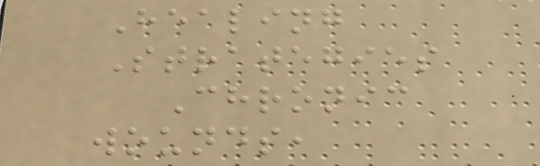Healing
Strategies
Chronic
wounds,
